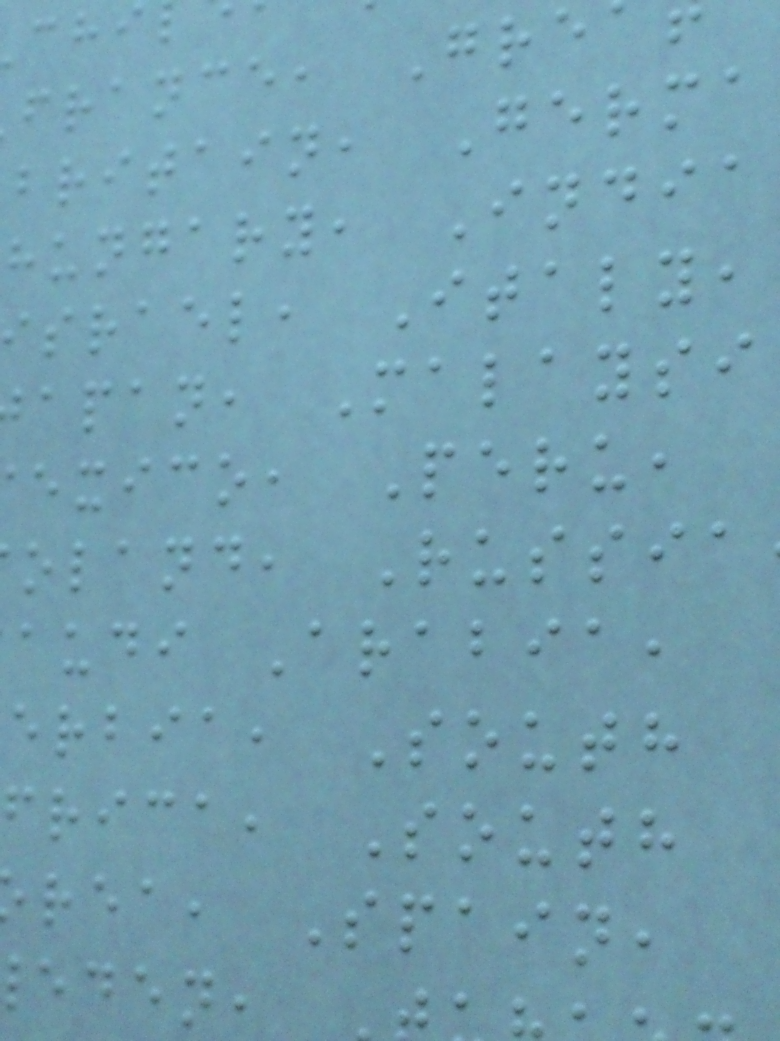france, Gre
britain, Germa
hungary, India
israel, Italy,
apan, Malaysi
exico, Peru,
oland, Russia
audi Arabia,
erbia, South
frica, South
rea, Spain,
eden,
